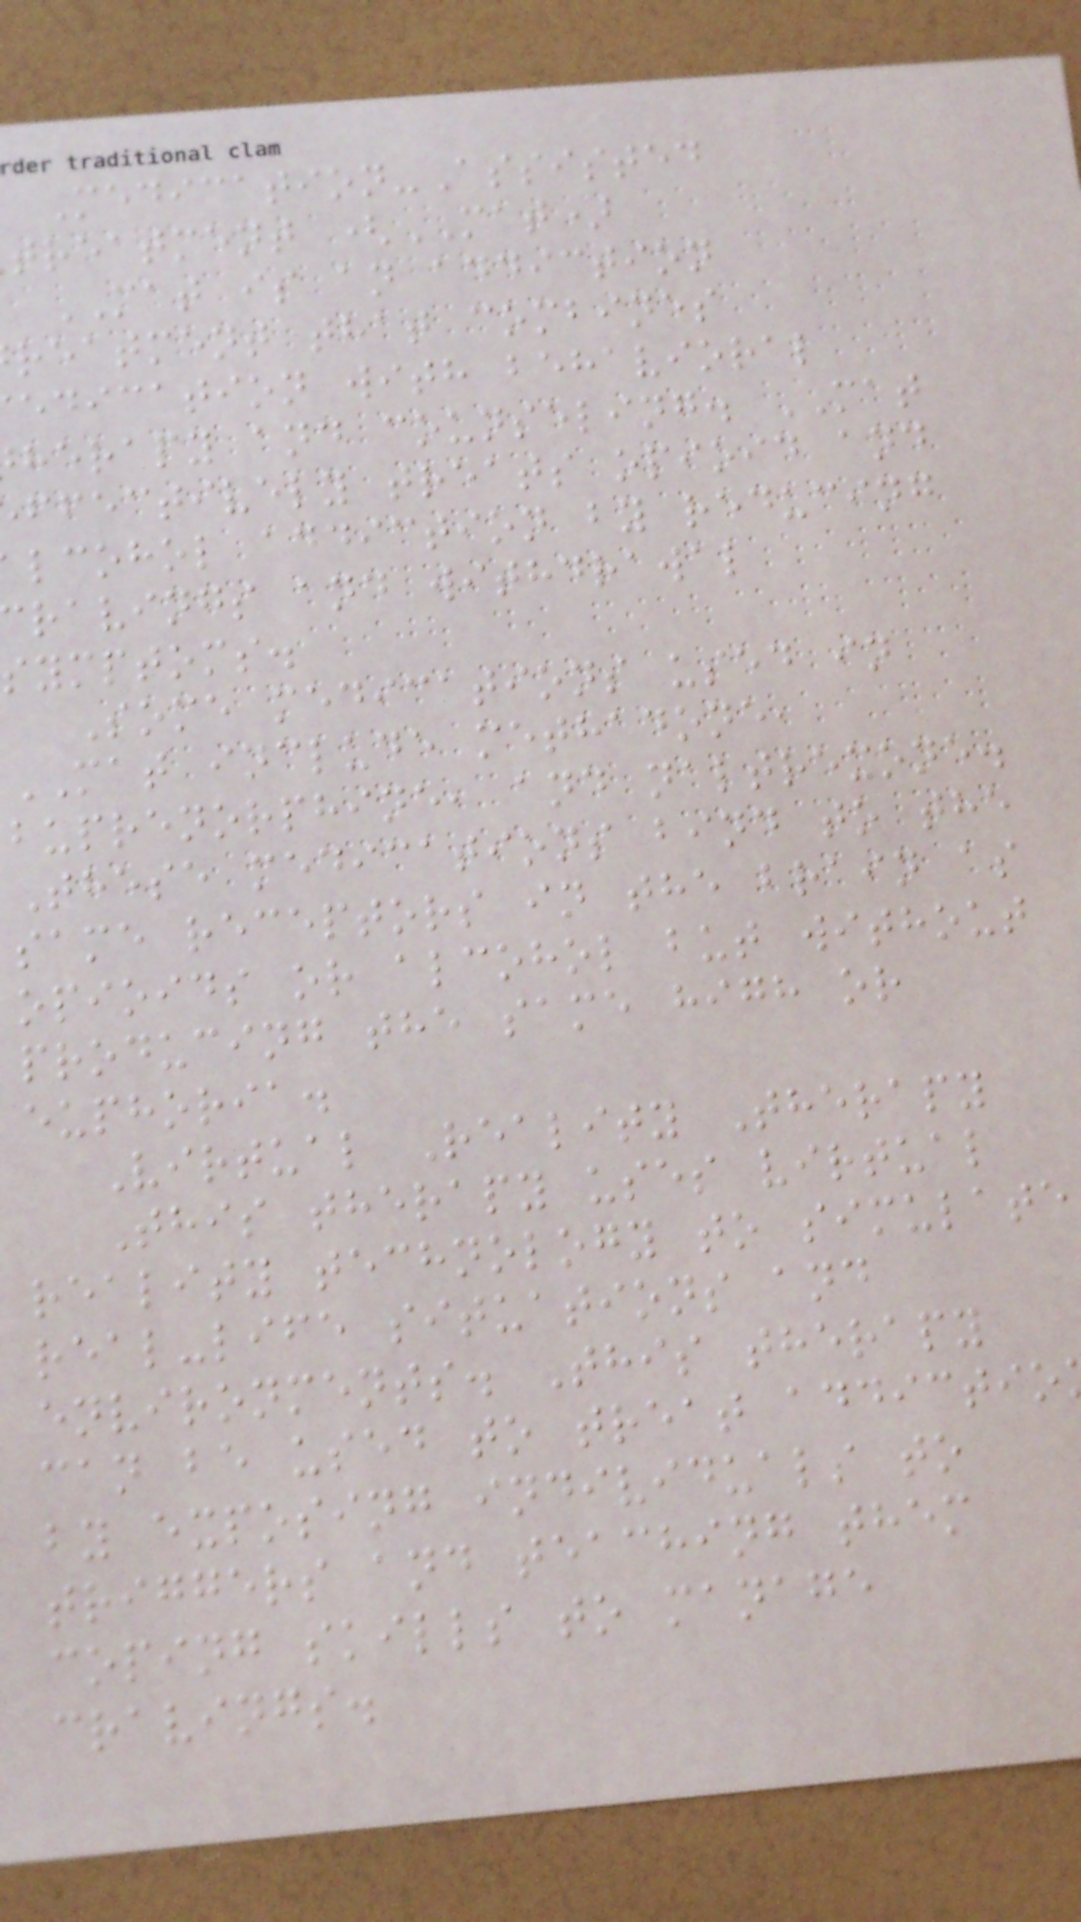Medication-Assisted
treatment (MAT)
MAT is an addiction
reatment that combines
edication with behavioral
herapy and counseling. MAT
ffectively treats opioid and
lcohol addiction by reducing
ravings and withdrawal
symptoms.
Some medications used in
MAT include methadone,
buprenorphine, and naltrexone.
These medications bind to the
same receptors in the brain as
opioids or alcohol but without
producing the same high or
euphoria.
Virtual Reality Therapy
This therapy uses virtual
reality technology to simulate
real-life situations and
environments. This therapy
can be used to treat addictio
by exposing individuals to
triggers and teaching them
coping skills to manage
cravings.
